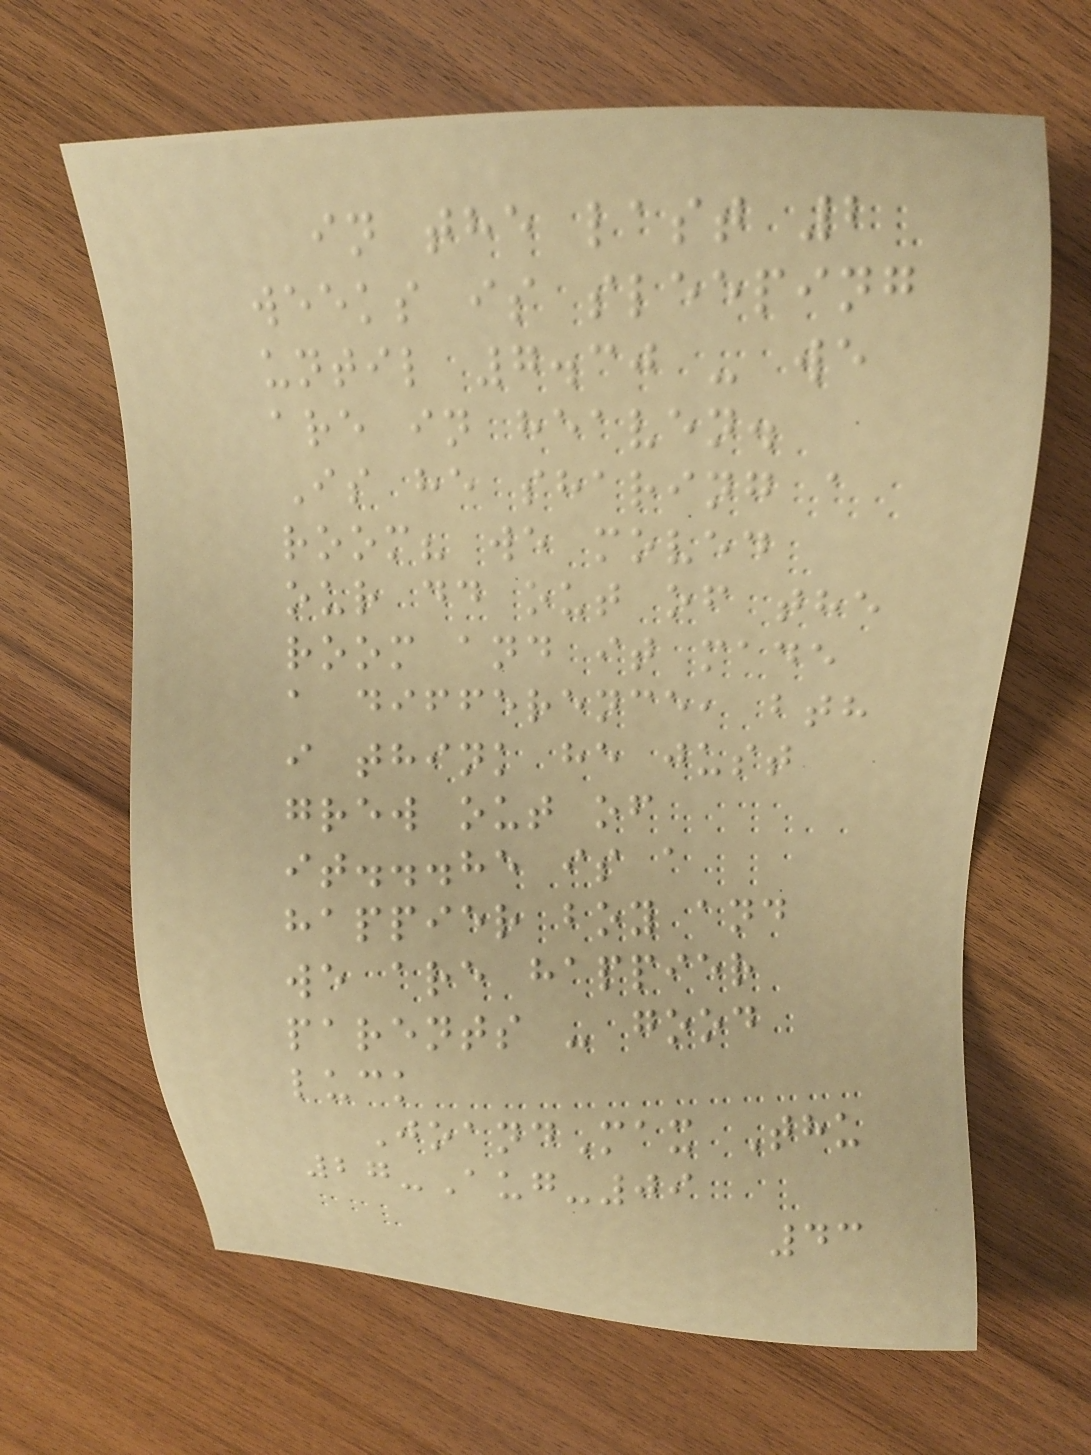in the last 2
weeks is sleeping
until 7.30 - we
are in heaven.
Is he sharing a
room? we moved
our dd out of the
room and it made
a difference, bth
i think he just
grew out of
it...he is a
happier boy and
we are happier
parents - good
luck
JoandMax Thu
27-Aug-09
43
